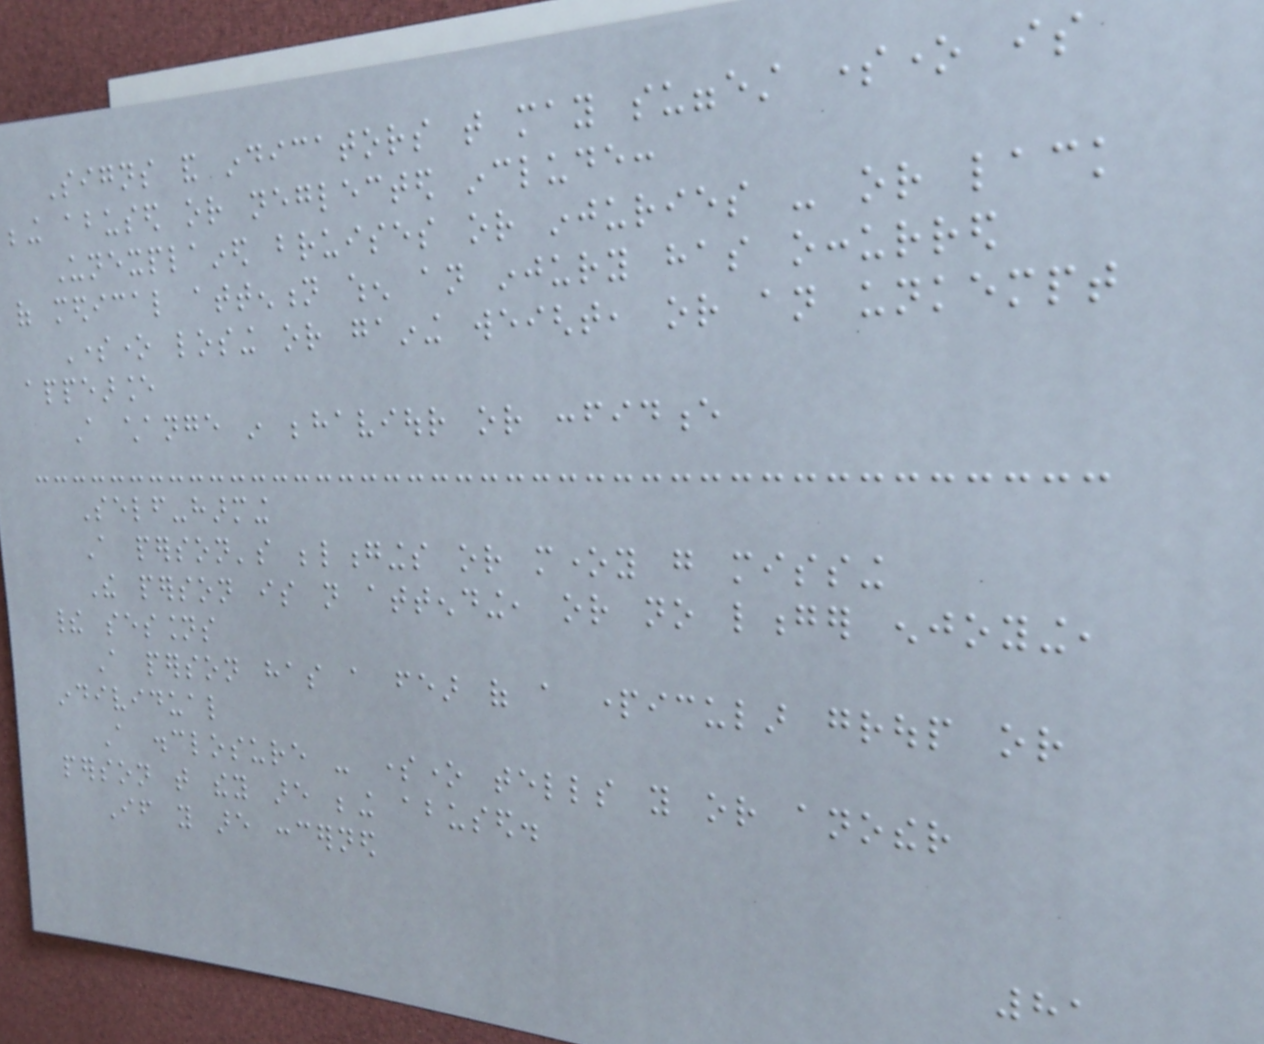Signs and indicators that may suggest someone is
being abused or neglected include:
Unexplained bruises or injuries - or lack
of medical attention when an injury has occurred
Someone losing or gaining weight, or an unkempt
appearance
A change in behaviour or confidence
Self-harming
A person's belongings or money go missing
The person is not attending, or no longer enjoying,
their sessions
A person has a fear of a particular group or
individual
A disclosure - someone tells you or another
person that they are being abused.
If you are concerned
81
